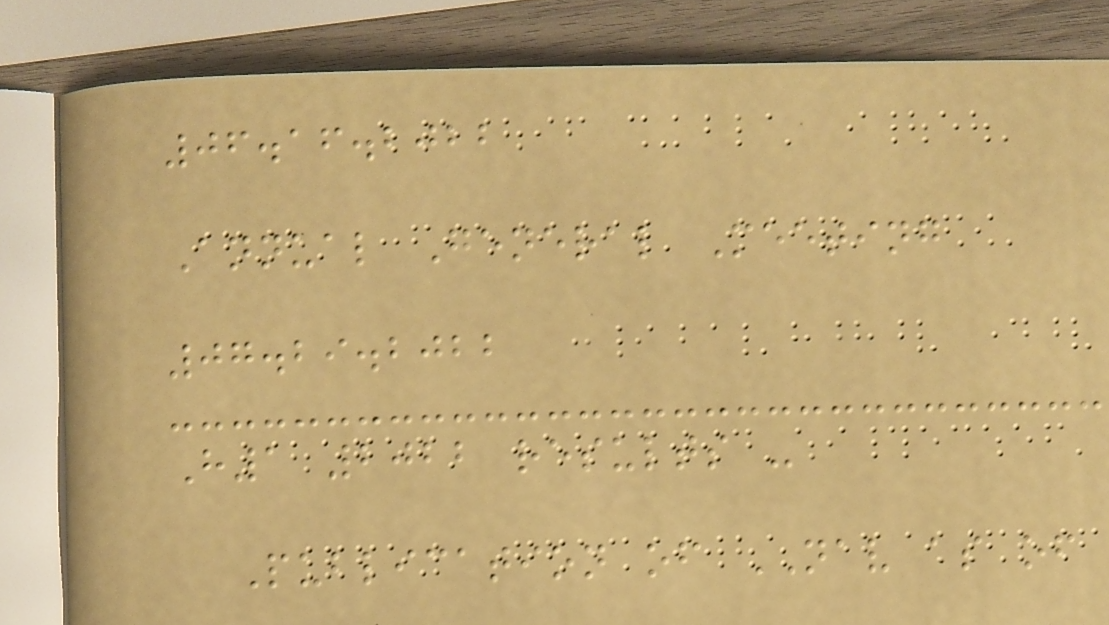06.16.2022
Annual General Meeting
07.29.2022
H1 2022 results -
Publication of NAV as of
